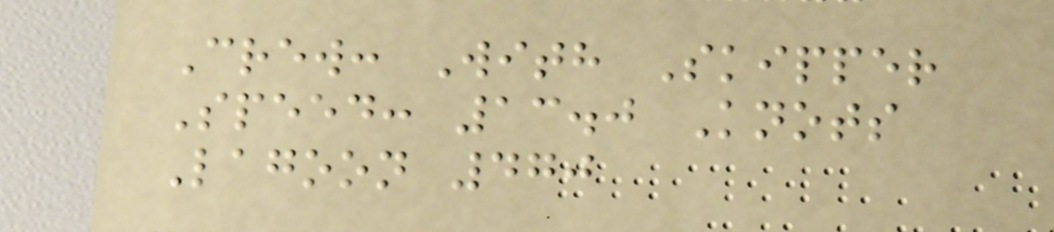Crew: With Skipper
Speed: 13.0 Knots
Lagoon 470
